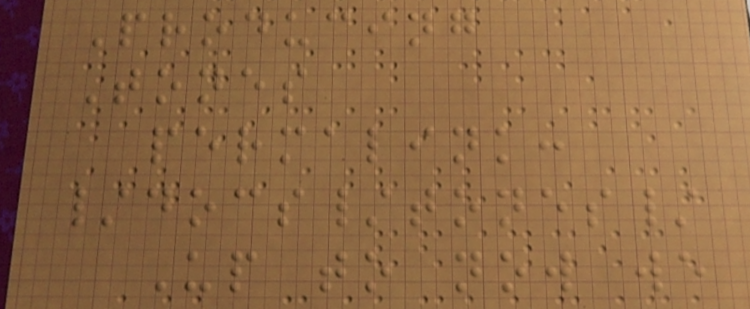Producing
Tones
permalink:
/docs/tones/
Up to now we
